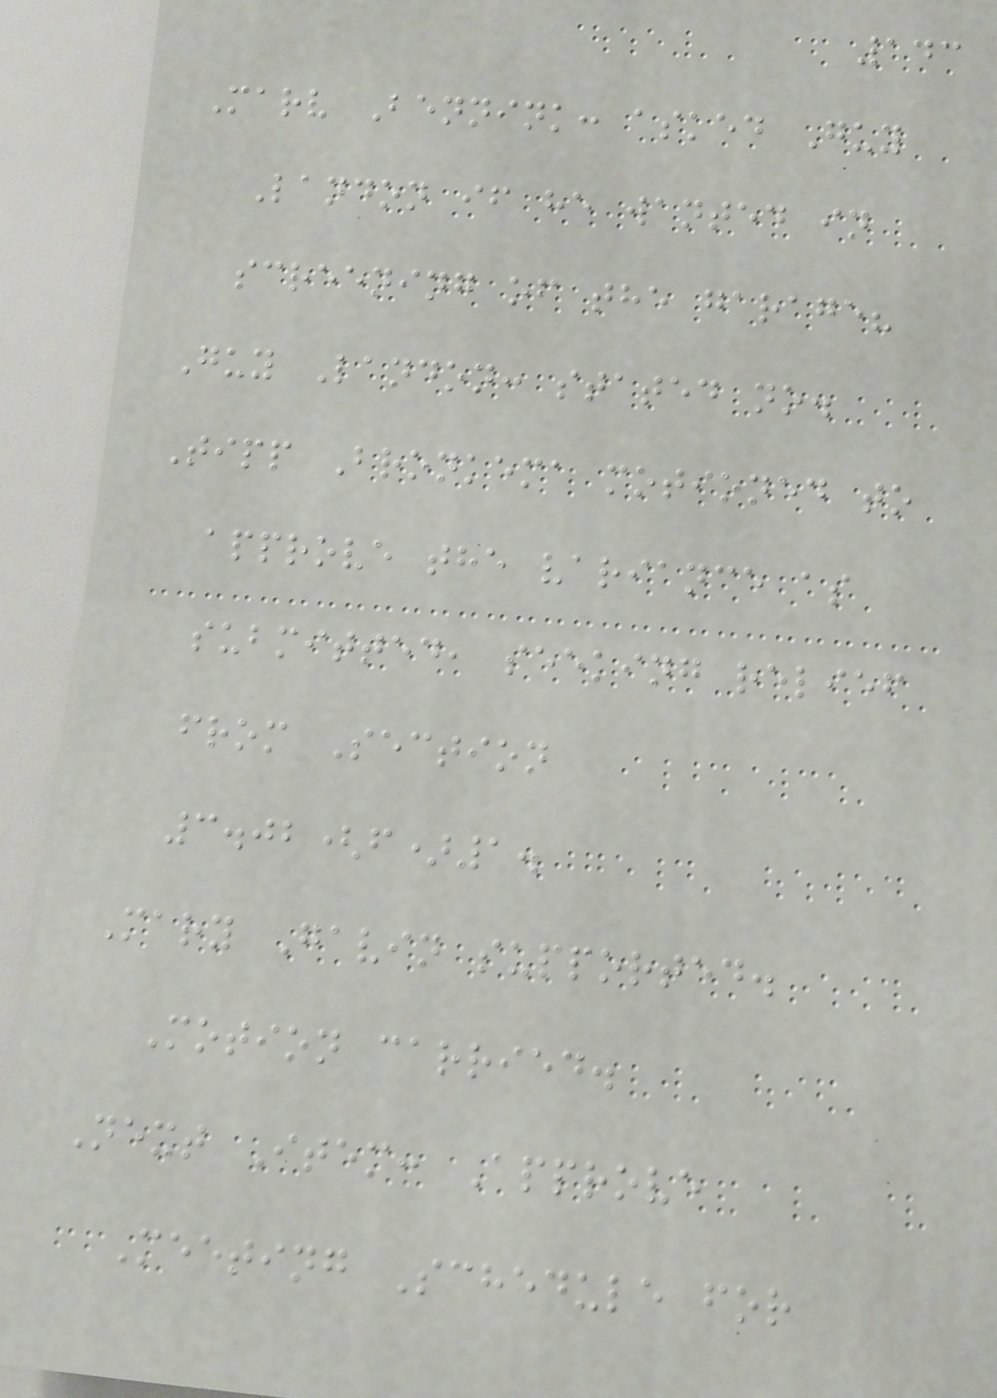143
Marv Bennink: asked Guy
Landon if he wanted in
screening of the garage?
Guy Landon: stated no.
Tipp Bronkema motioned to
approve the variance as
submitted, seeking relief
from Section
3.02(f)1.
Mary Gavin supported.
Motion carried.
Next Item: Approve
Meeting Schedule for
